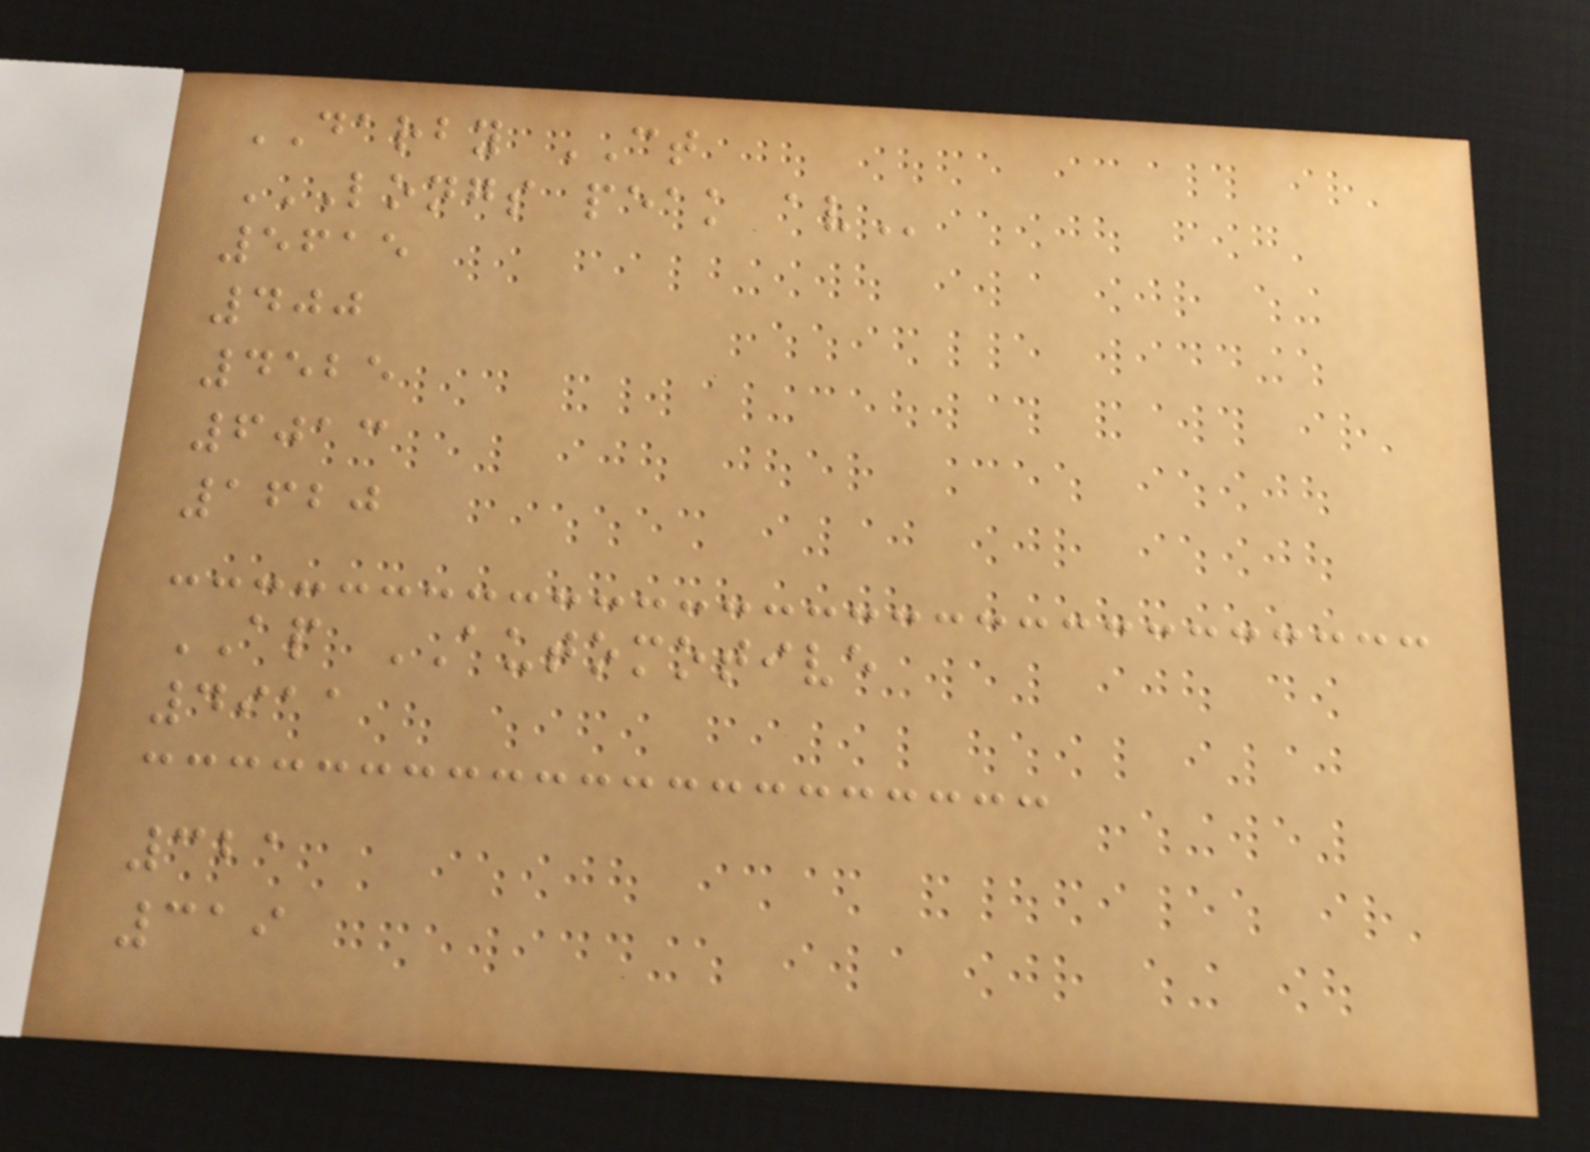DARBY CT
LONGS PEAK AV
5615
400
4525
6013
1620
AP AUTOMOTIVE
4911
321
319
